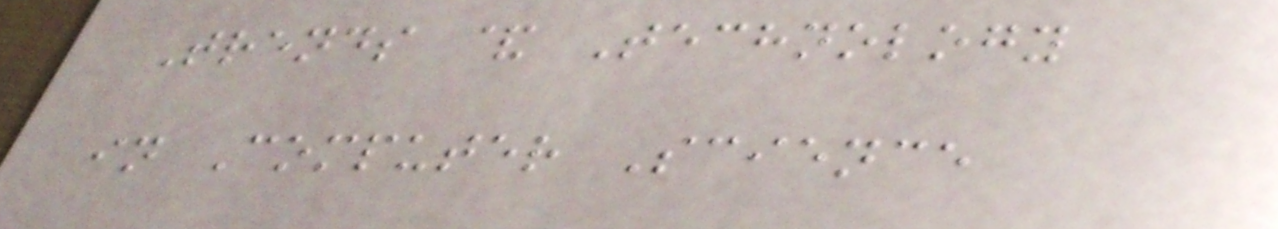Trends & Technology
in Computer Science
